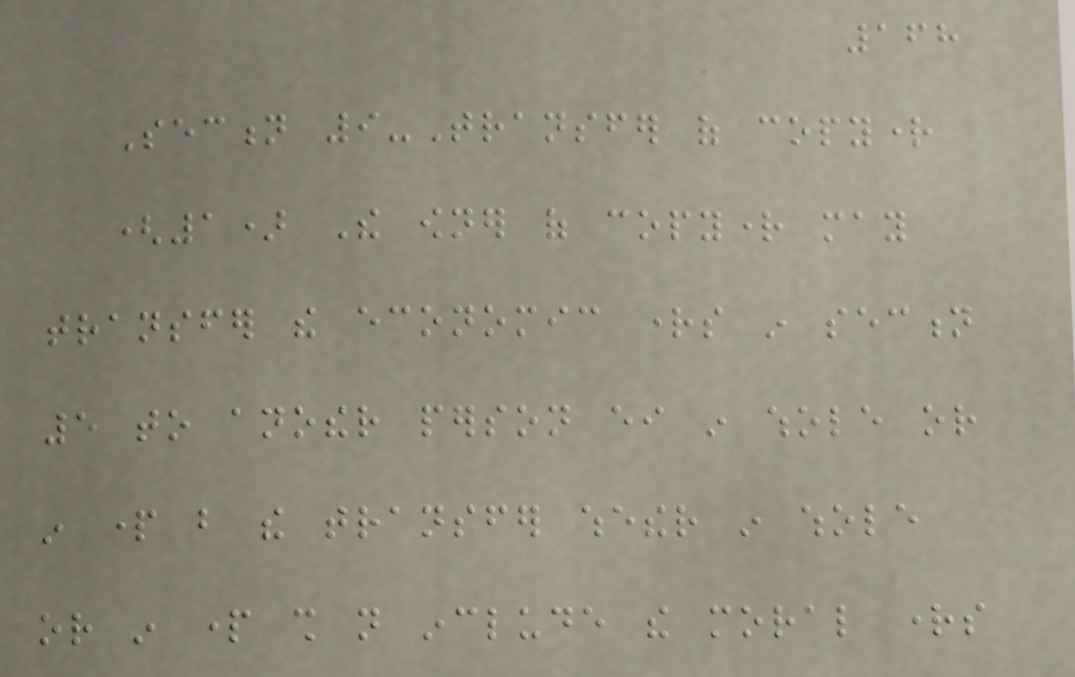168
Section 9-Transfer of copyright
(1) The owner of copyright may
transfer the economic rights in section
5 to another person either in whole or
in part but the transfer whether in whole
or in part shall not include the moral rights
